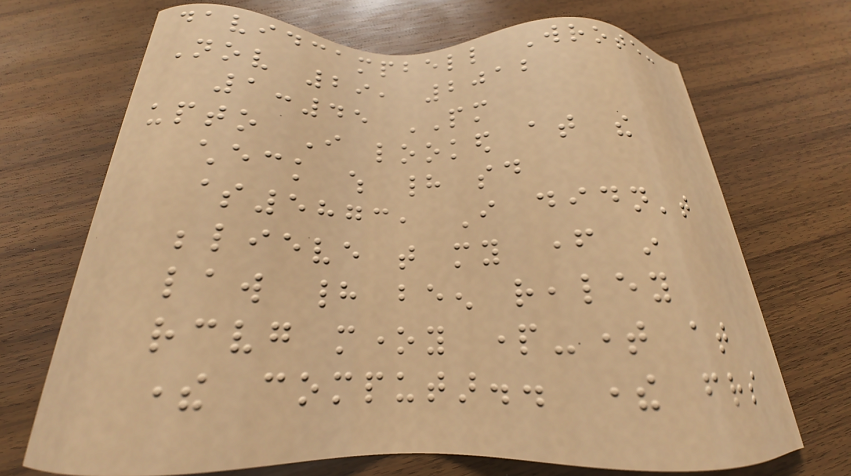davidcampbell Wrote:
Nov 29, 2012
1:45 PM
upto I looked at the
check which had said
$5873, I didn't
believe that my father in
law had been realey
receiving money part-time at
there computar.. there friends
